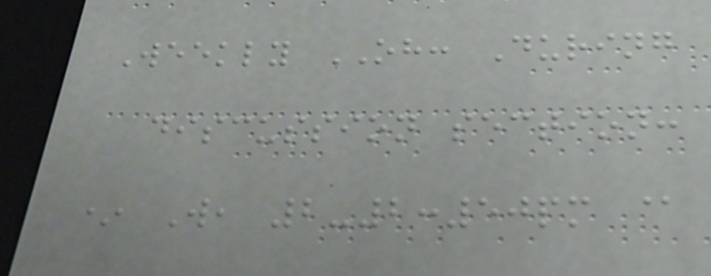Weekly OH: During
discussion section:
* W, 2-2:50pm @
